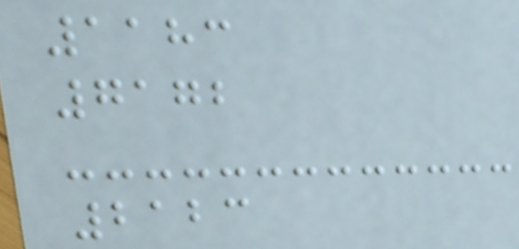1183
7172
2123
